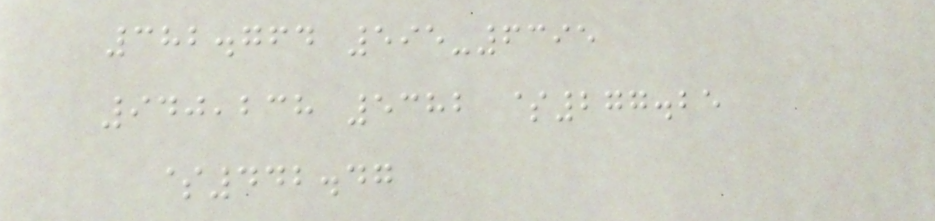382.764 595-6395
940,238 5382 $277.25
$442.47
